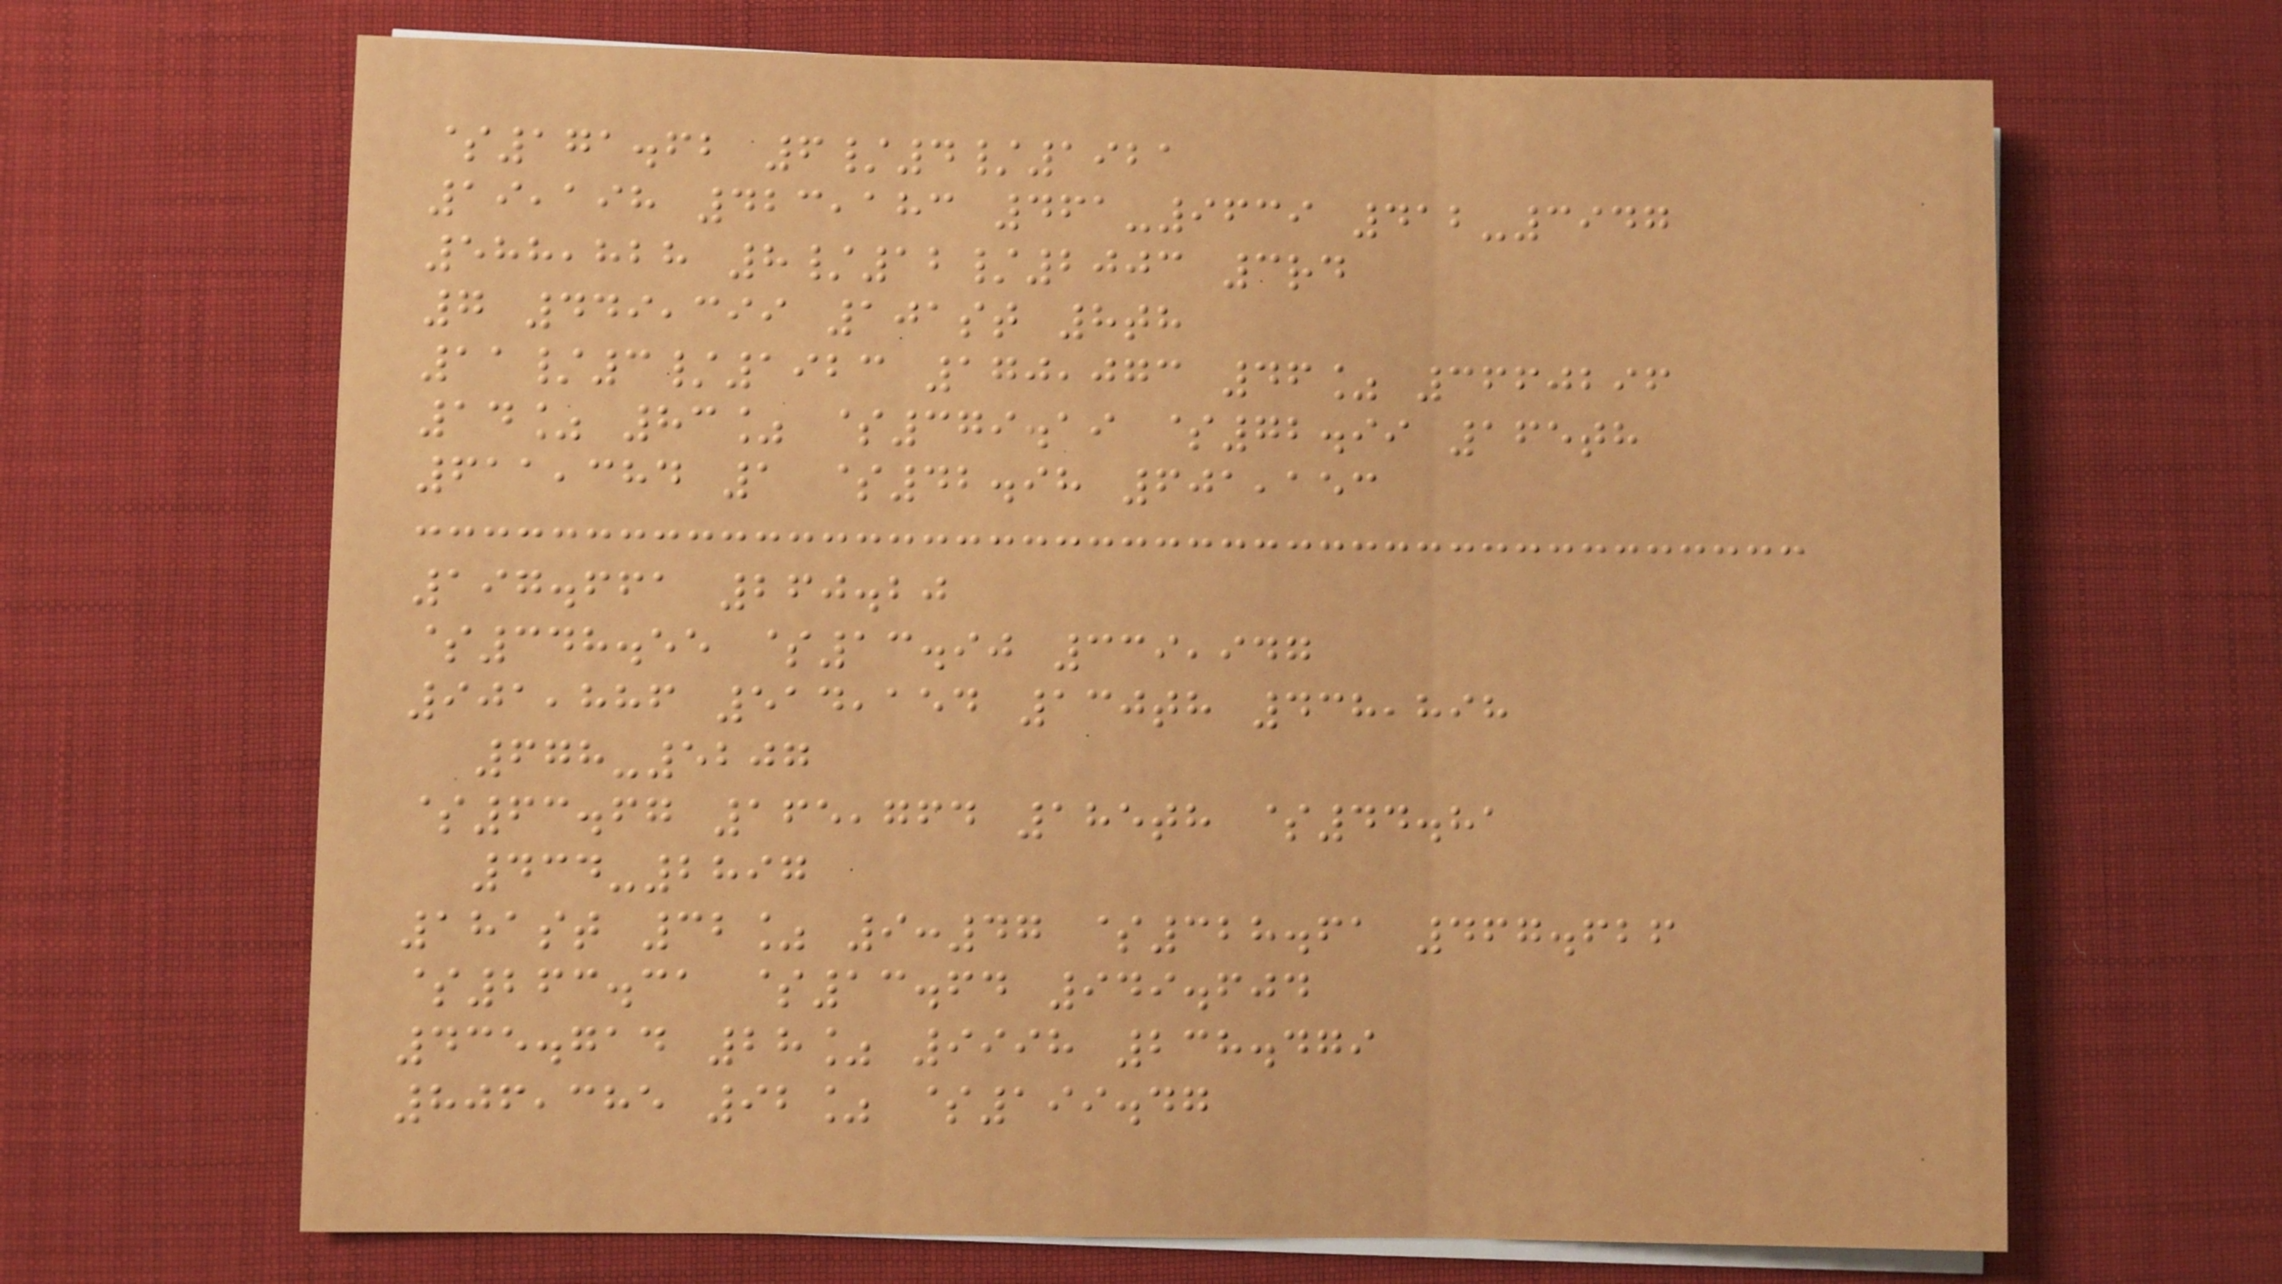$171.62 6/4/1921
19,198 423,183 461-9639 412-3947
588,828 8/12/2003 3rd
7 449,399 101st 8th
11/3/1923 170,073 46% 3660296
14% 83% $379.19 $72.99 165th
611,384 1 $42.98 601,153
197.661 260.20
$348.55 $13.90 339,947
901,886 514,154 130th 438,898
678-5207
$63.67 165,764 185th $44.81
434-2897
181st 32% 9:47 $328.61 467.626
$263.31 $13.64 949.604
435.714 28% 9998 238.479
806,385 92% $199.47
